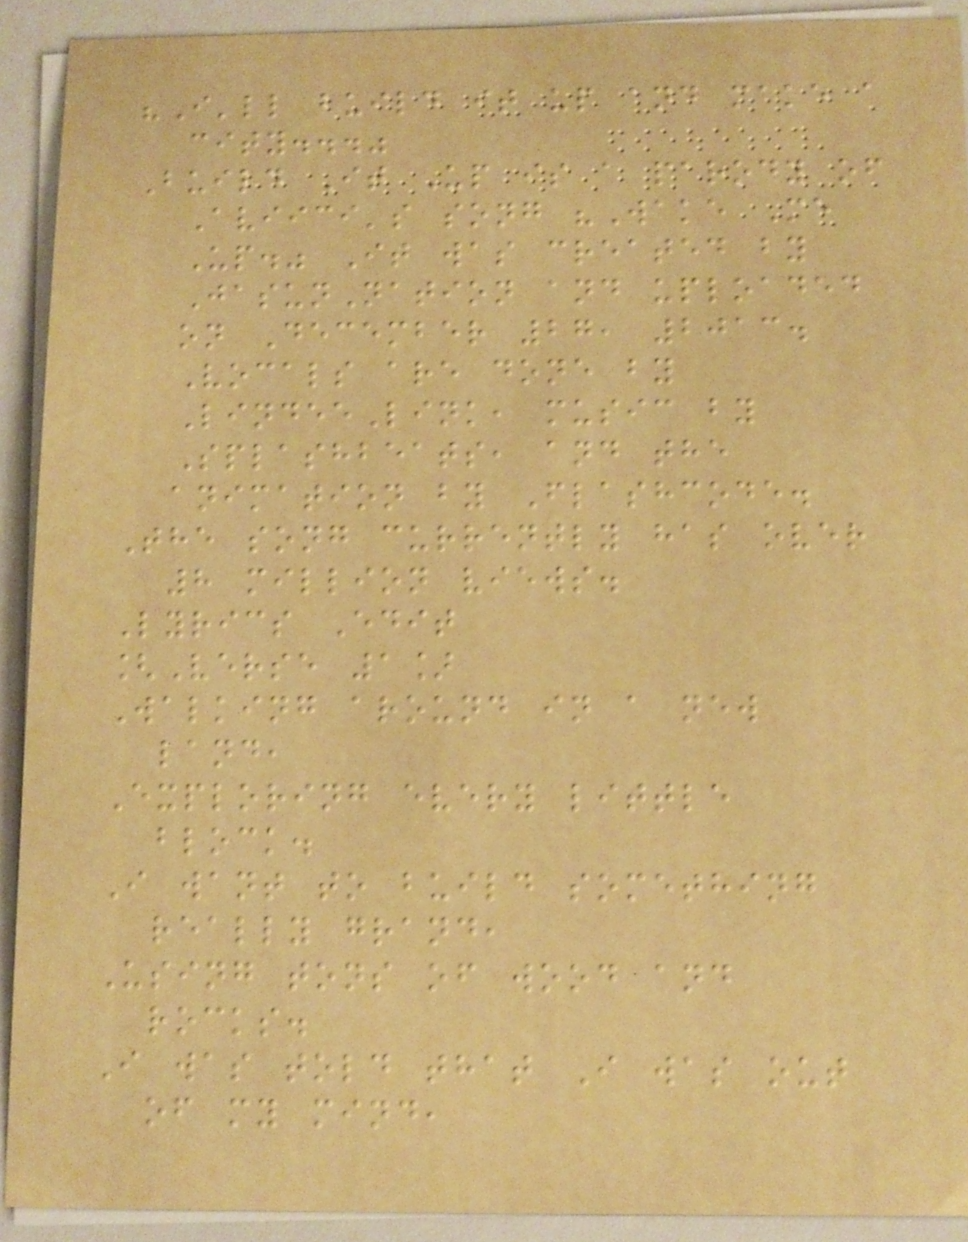"I'll build it up and make a
city..."
Build It Up is a parody of
Aviici's song "Wake Me
Up." It was created by
JasunNation and uploaded
on December 27, 2013.
Vocals are done by
LindeeLink, music by
Splashbeats, and the
animation by Flashcode.
The song currently has over
8 million views.
Lyrics Edit
[Verse 1]
Walking around in a new
land,
Exploring every little
block.
I want to build something
really grand,
Using tons of wood and
rocks.
I was told that I was out
of my mind,
